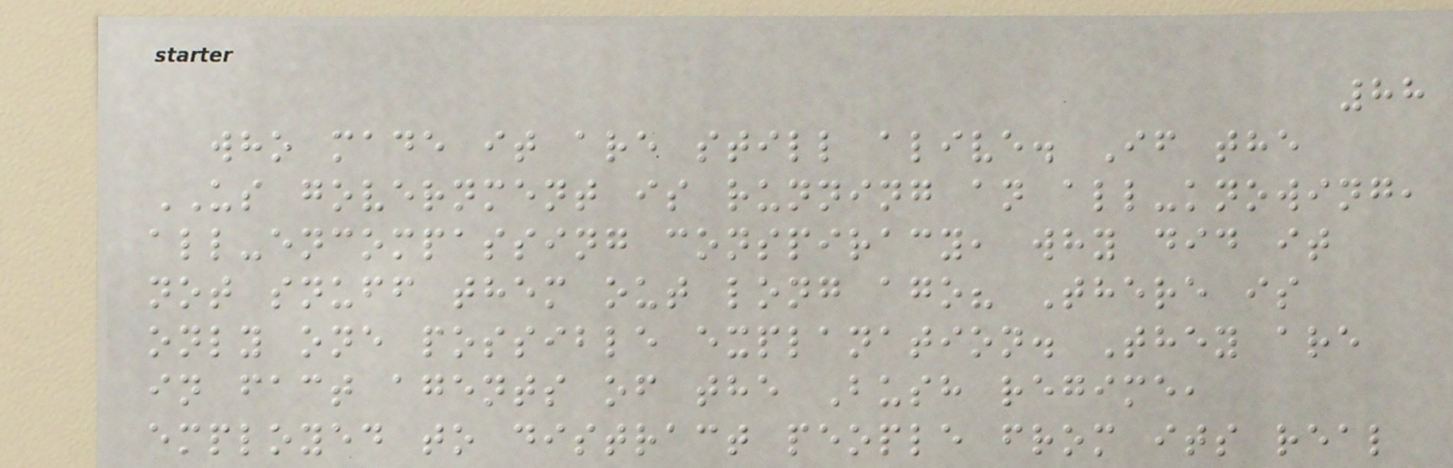88
who made it are still alive. If the
US government is running an all-knowing,
all-encompassing conspiracy, why did it
not snuff them out long ago? There is
only one possible explanation. They are
in fact agents of the Bush regime,
employed to distract people from its real
